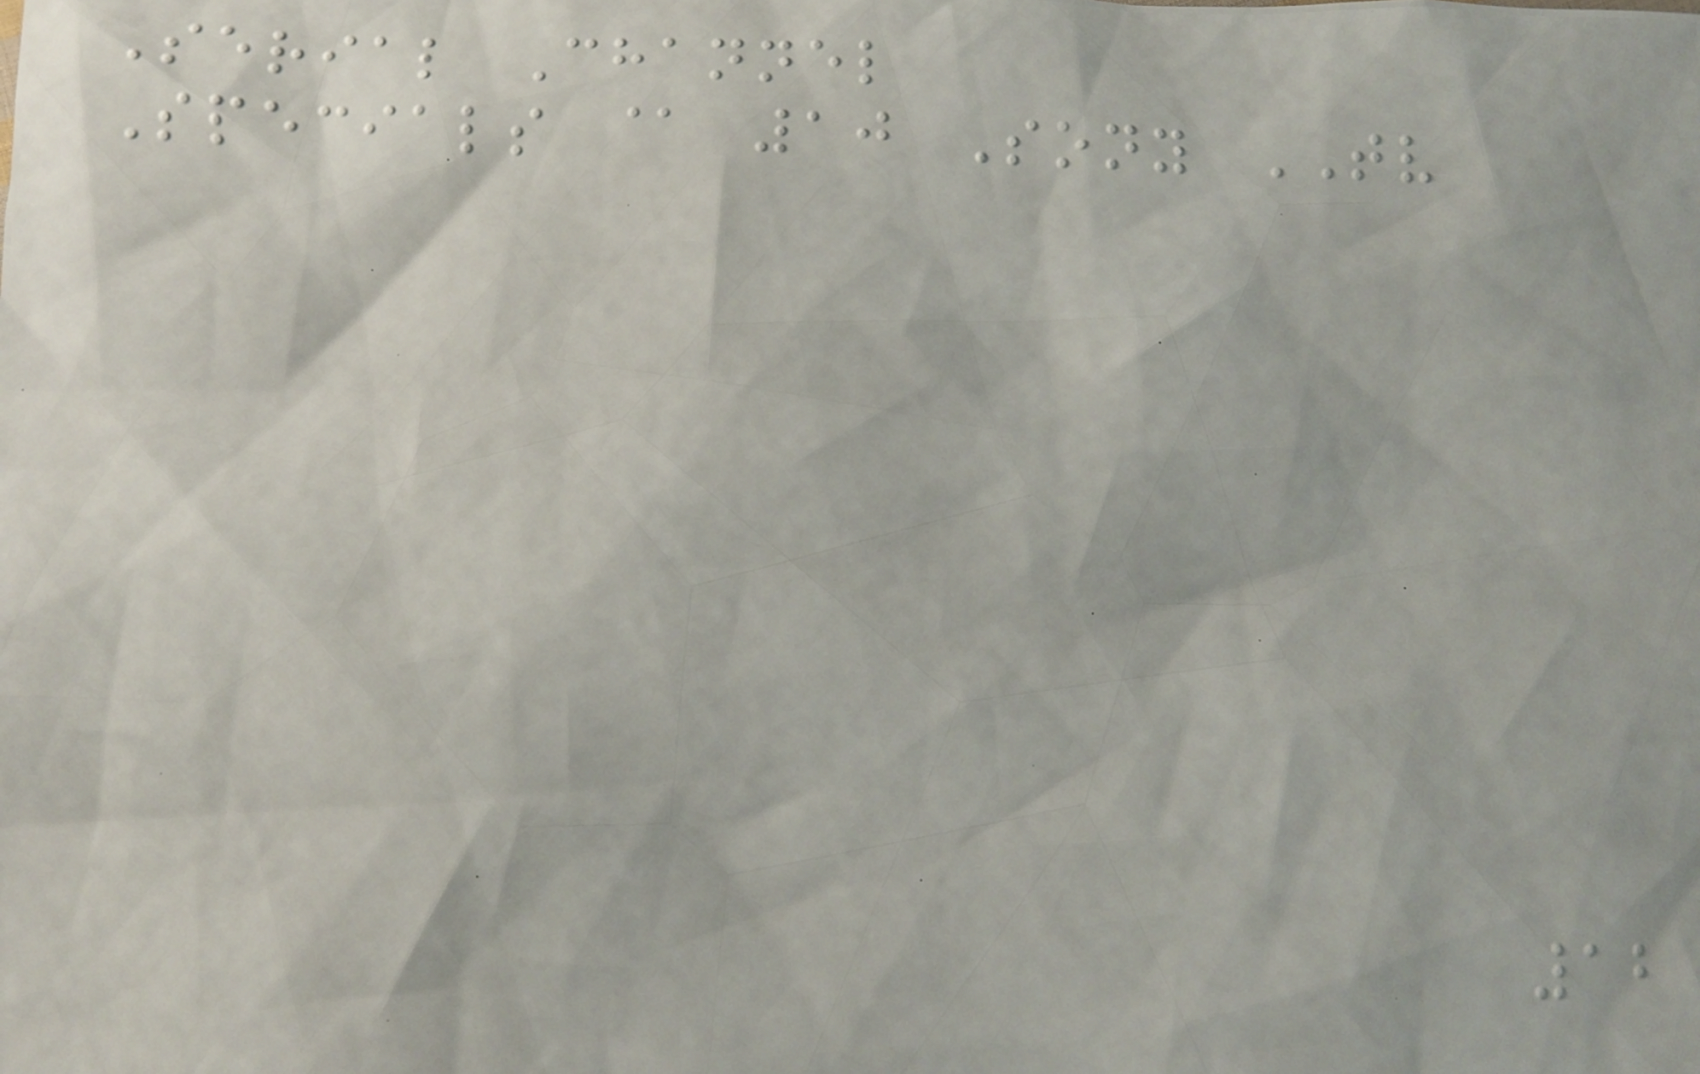Serial Channel
Specials @ 10 Sony TV
12
